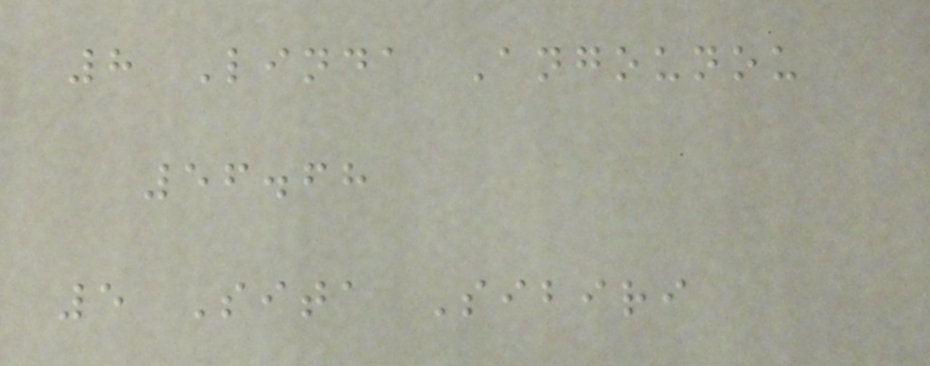8 Linda Angounou
56.68
5 Sita Sibiri
